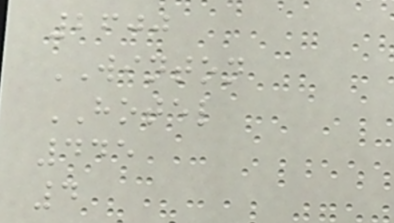2600
WINTON
HOTEL
445
4
